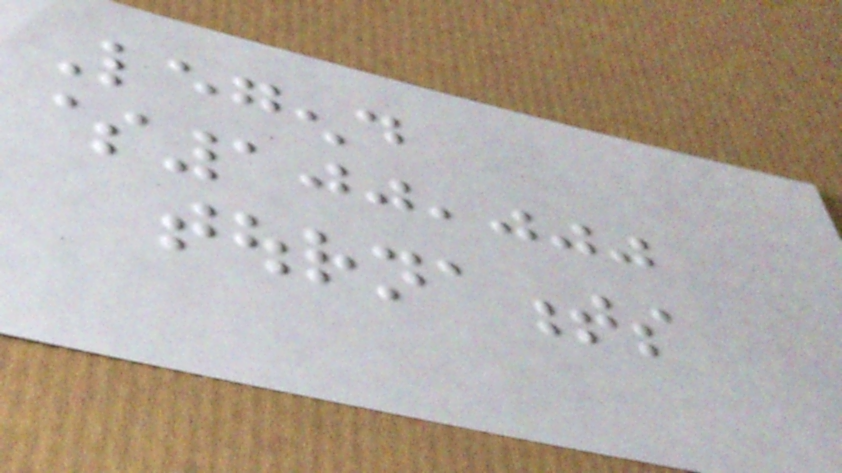Legend
$100,000
tournaments
